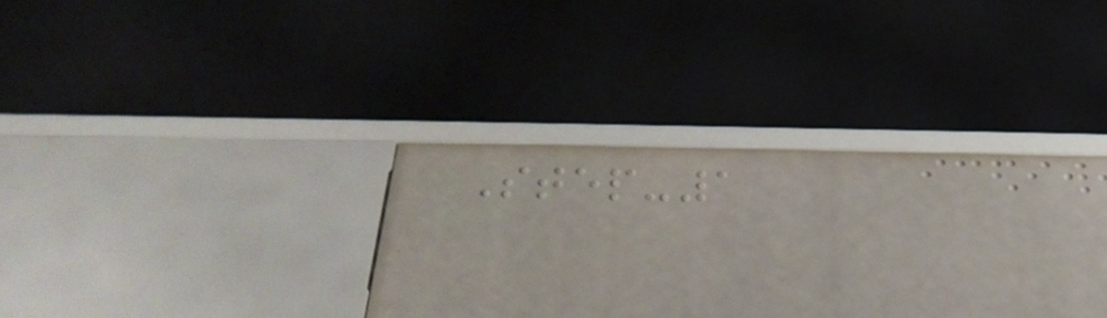Step-1
